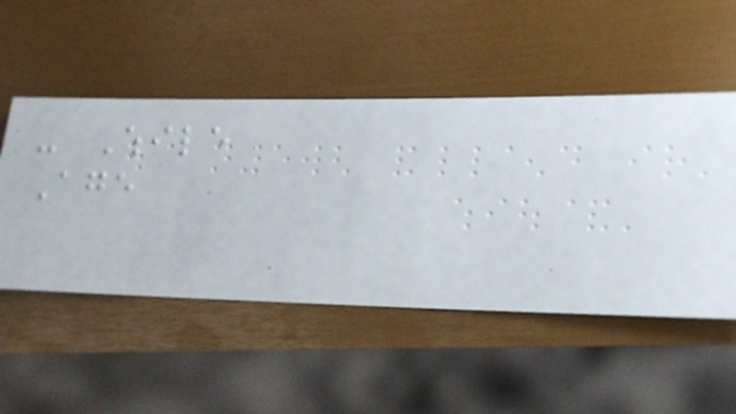- While
Age
